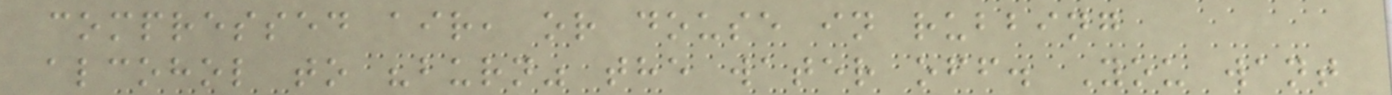compressed air, or douse in rubbing
alcohol to "burn" the water off. You want
